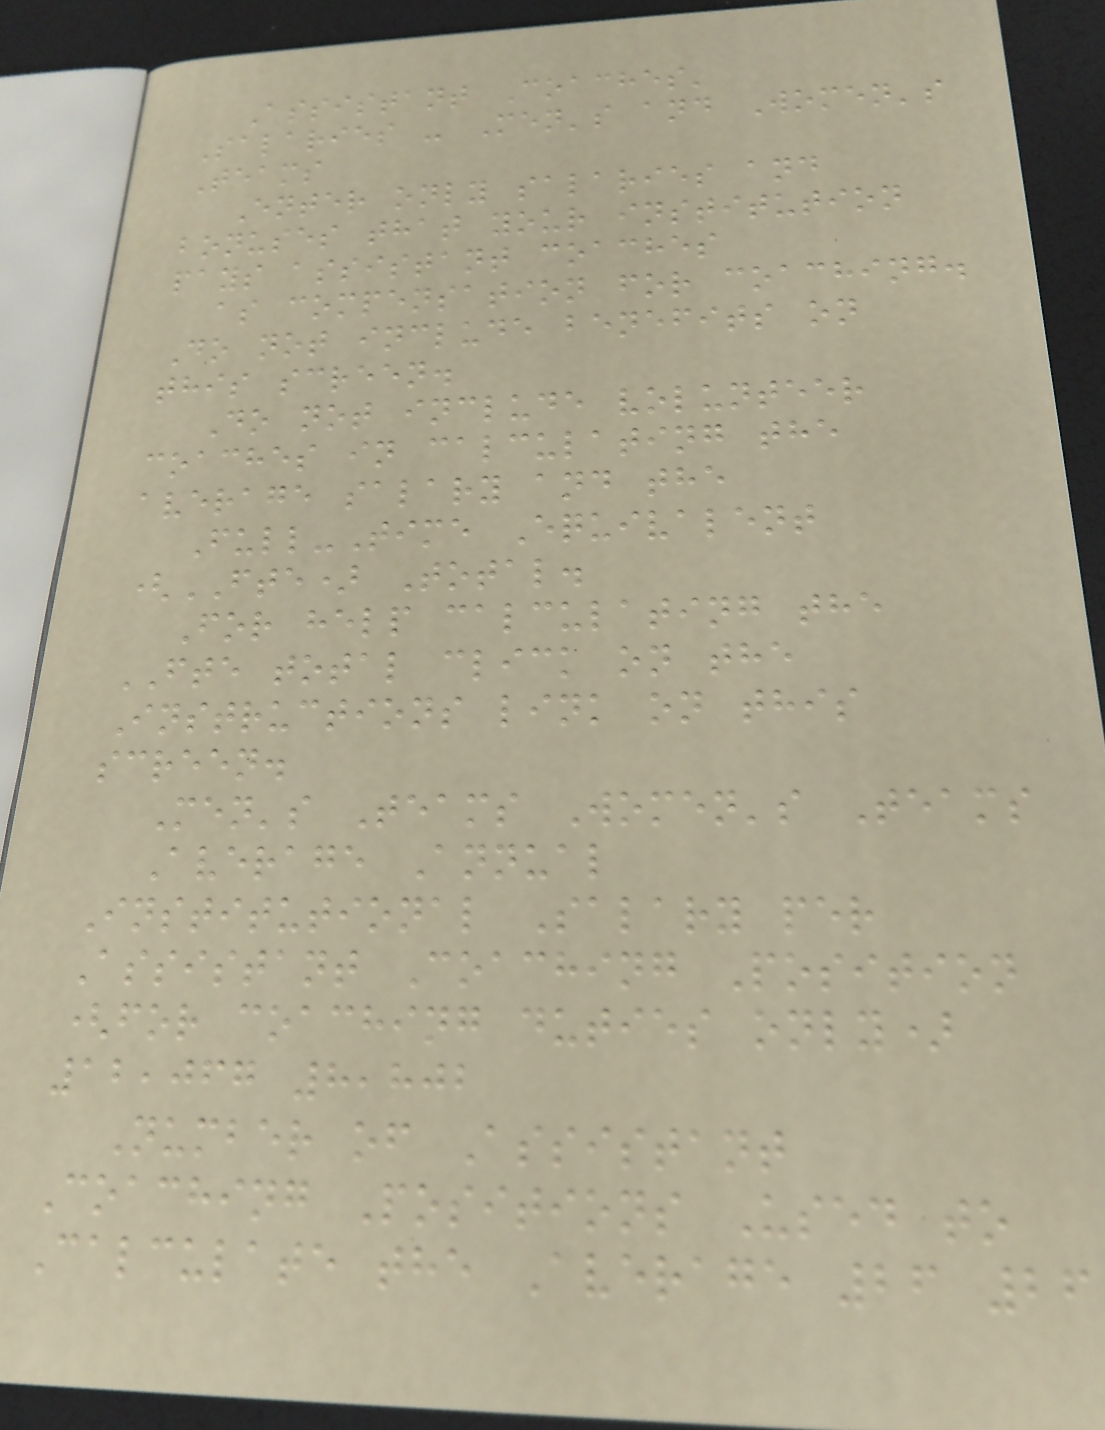Assistant Coaches'
Salaries - Men's and Women's
Teams
Enter only salaries and
bonuses that your institution
pays assistant coaches
as compensation for coaching.
Do not include benefits on
this screen.
Do not include volunteer
coaches in calculating the
average salary and the
Full-Time Equivalent
(FTE) Total.
For help calculating the
FTE total click on the
Instructions link on this
screen.
Men's Teams Women's Teams
Average Annual
Institutional Salary per
Assistant Coaching Position
(for coaching duties only)
12,067 8,802
Number of Assistant
Coaching Positions Used to
Calculate the Average 26 26
